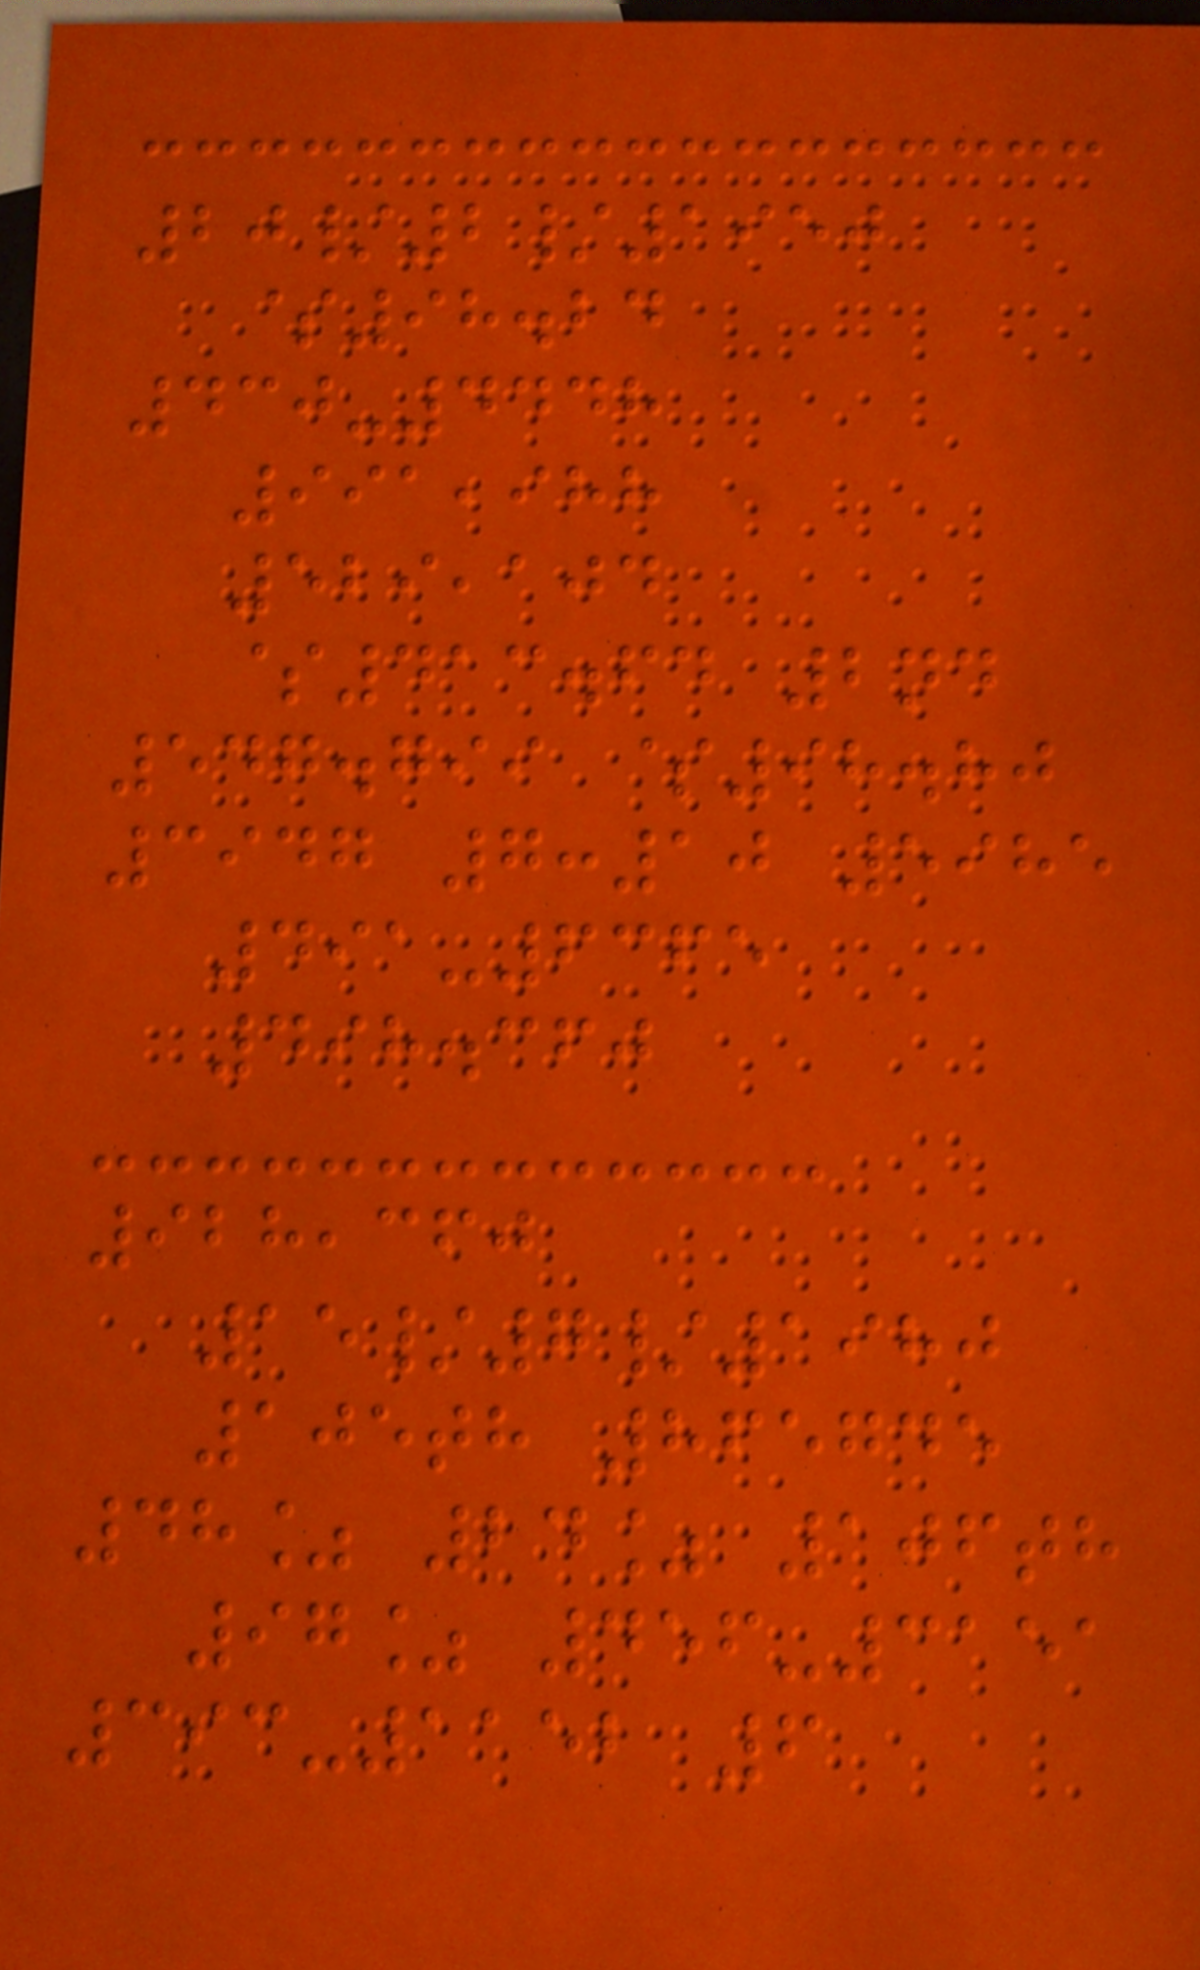20/2/1950
$98.24
430-4448
991,988
529,104
$413.64 2nd
547.799 $98.80
3947 7:10 5985
491-6365
498.360
928,360
15/7/1980
105th 865745
48% 24% 106th
97% 456-3151
393-1152 6
